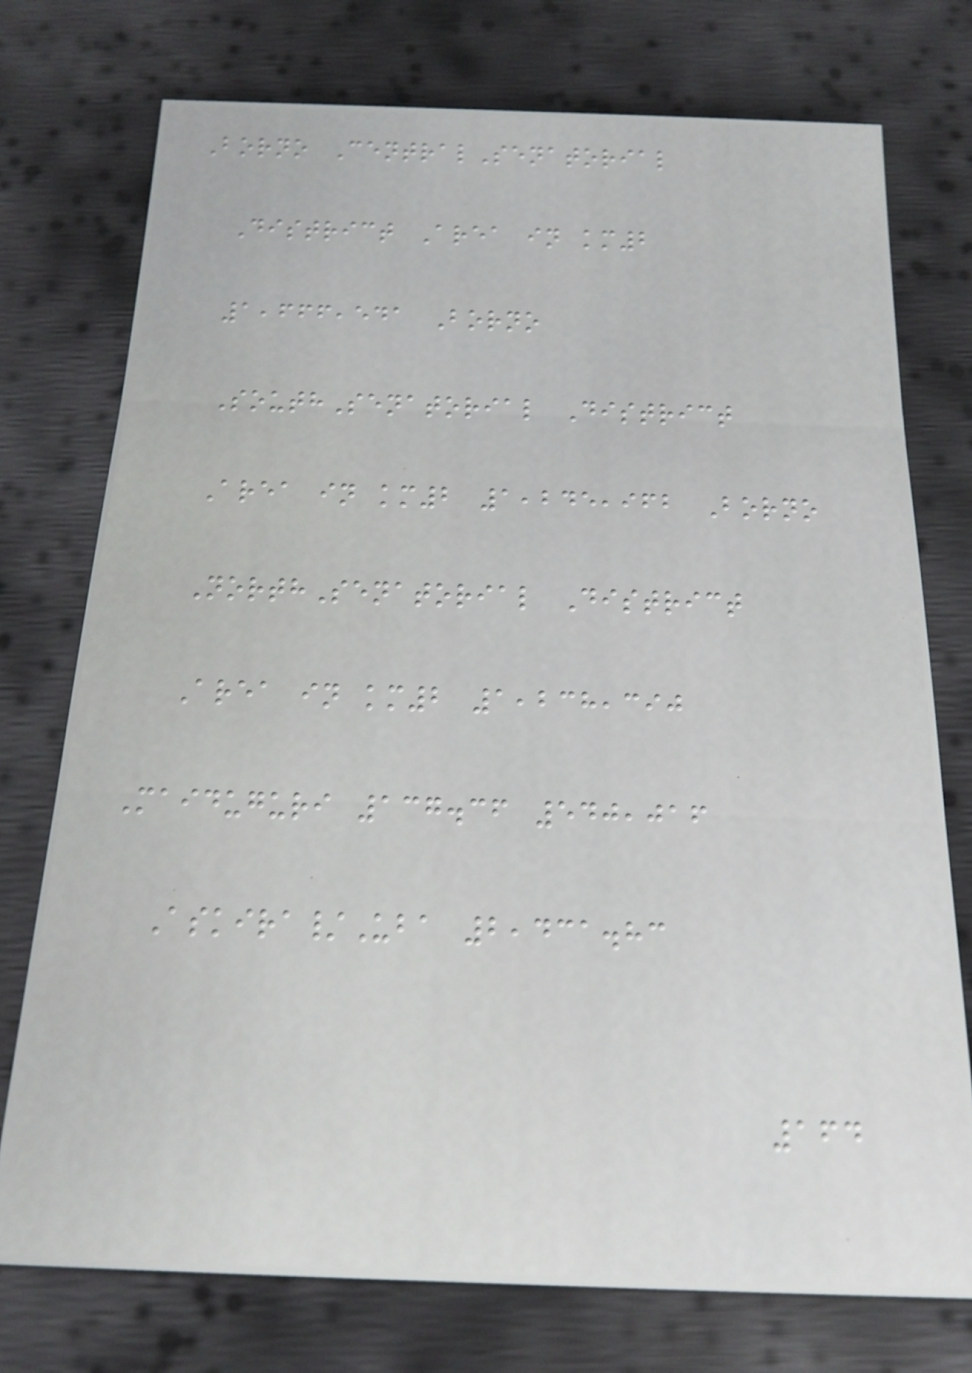Borno CentralSenatorial
District Area in km2
1,666,541 Borno
SouthSenatorial District
Area in km2 1,245,962 Borno
NorthSenatorial District
Area in km2 1,238,390
Maiduguri 137.36 540,016
Askira/Uba 2,431.83
164
